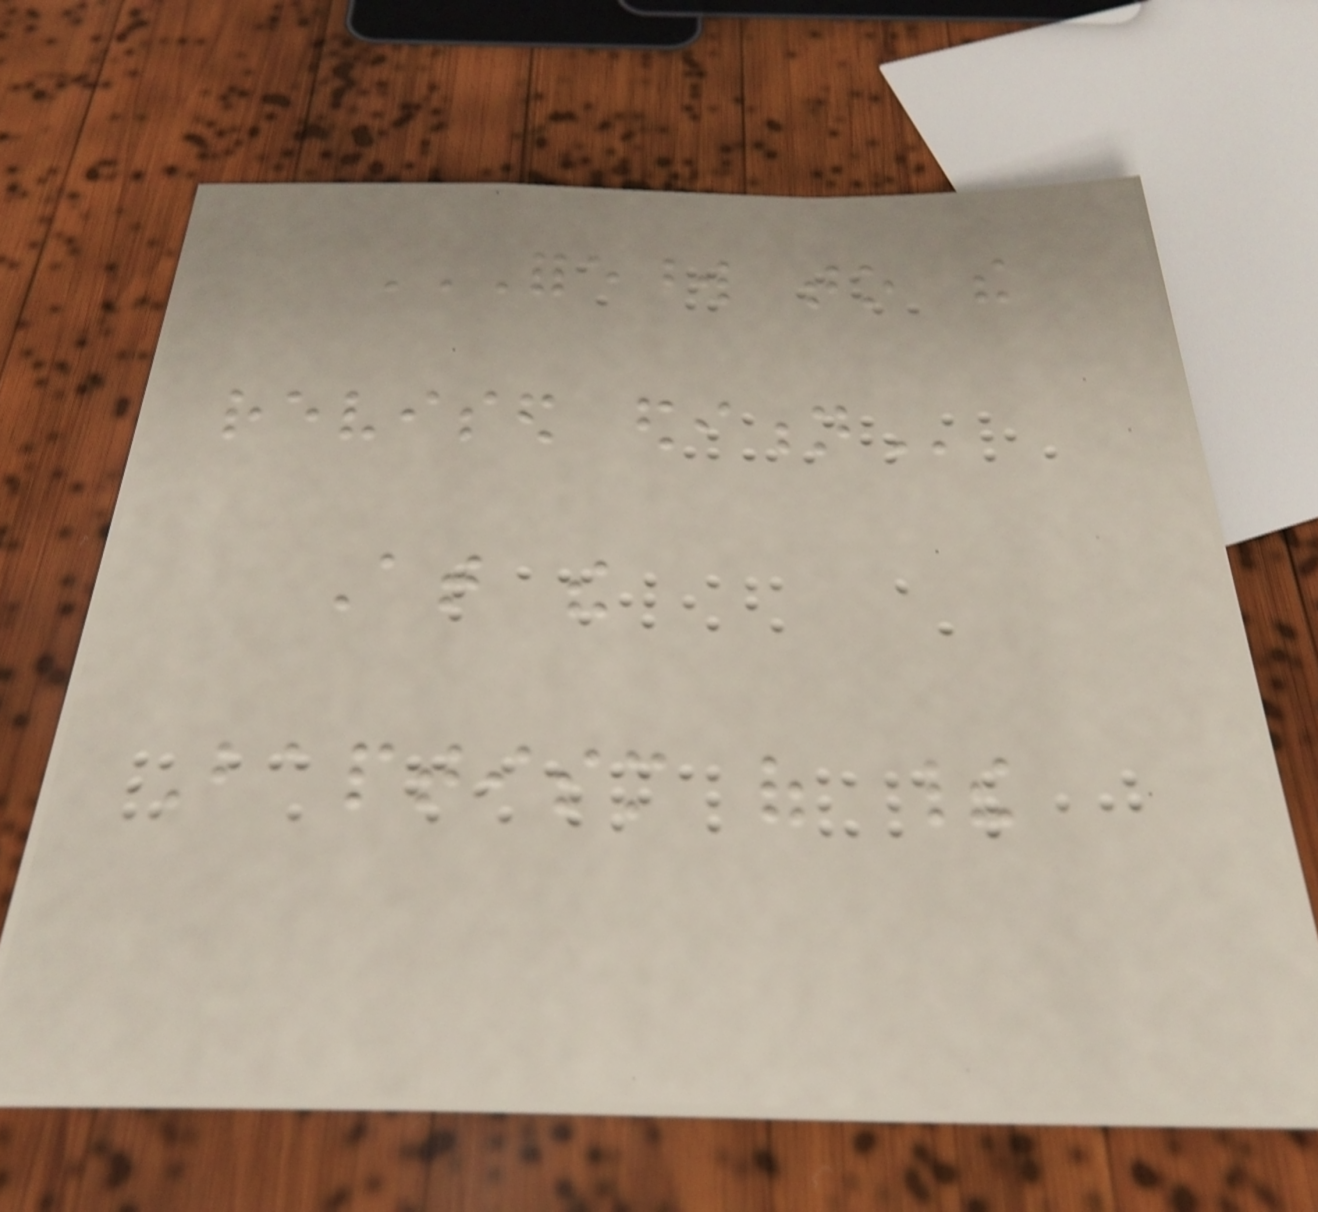FOREWORD TO THE
REVISED EDITION
At the
Baptism of their
